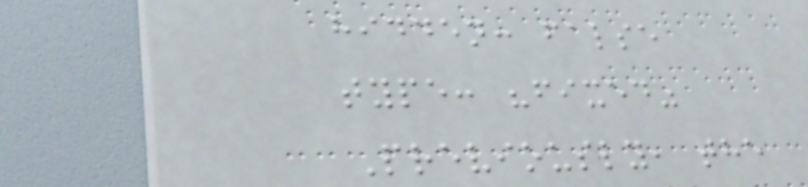hidden: false
type: "fixed"
Previously, the
